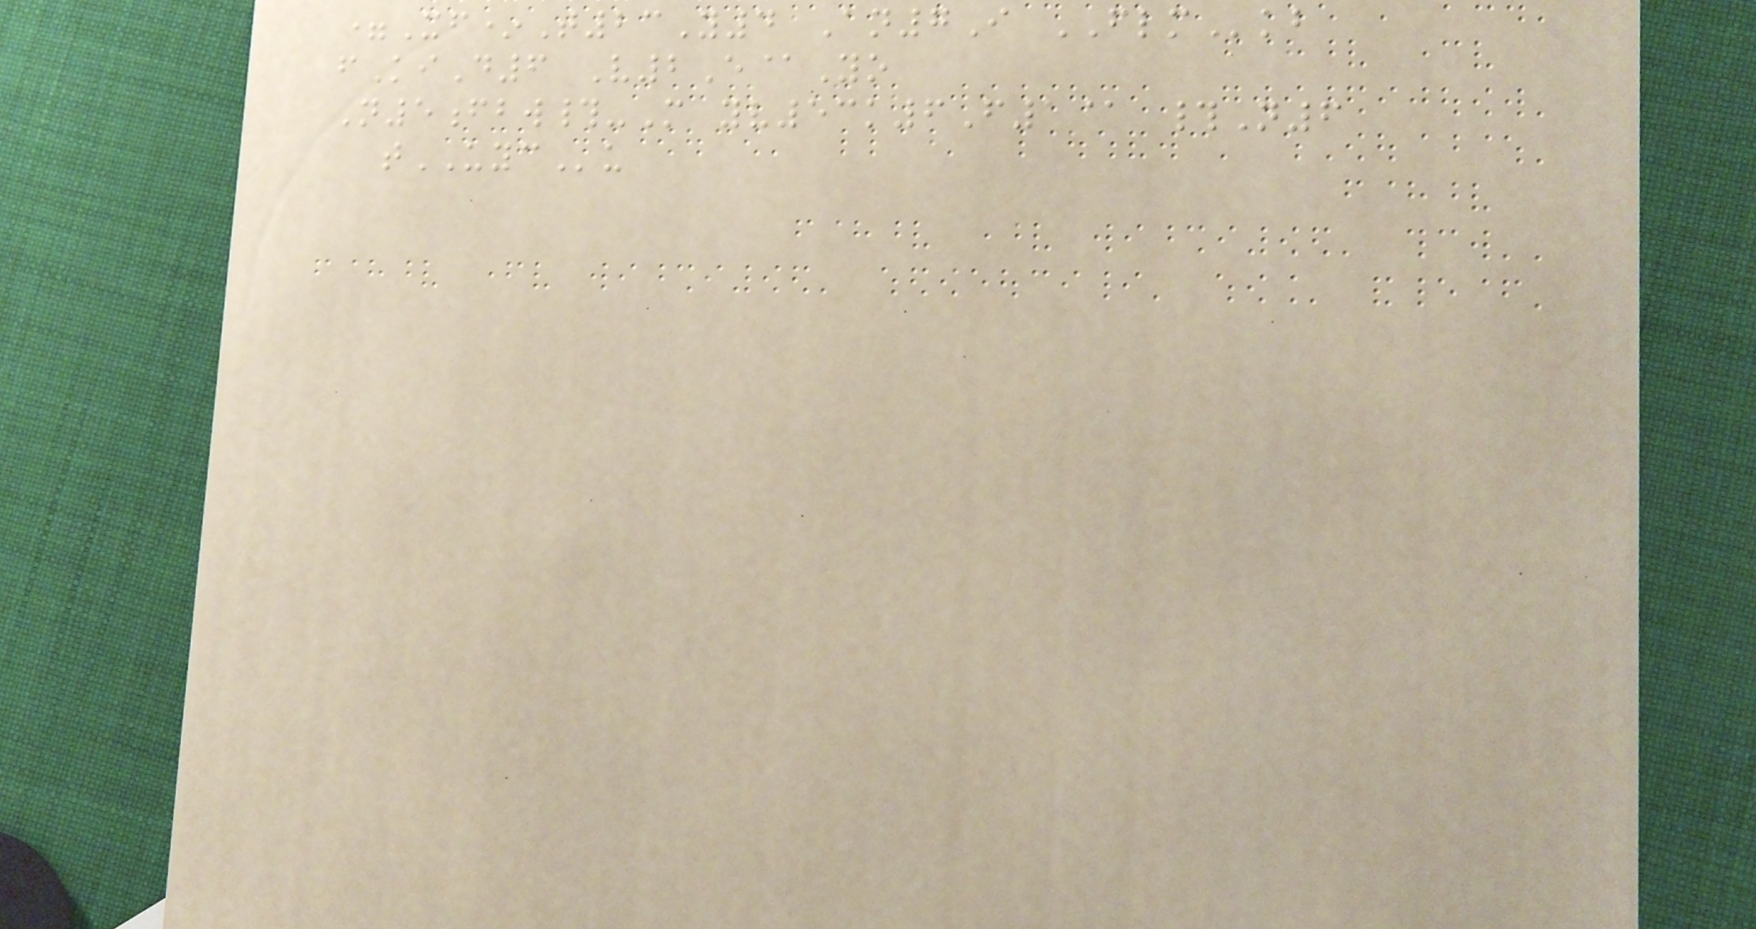=Xf*T23Y4 An7I FLMkb
fKiD6 V2E@Yo
N5fbw#-M yv53k6F1@ #N6
tUYCu
